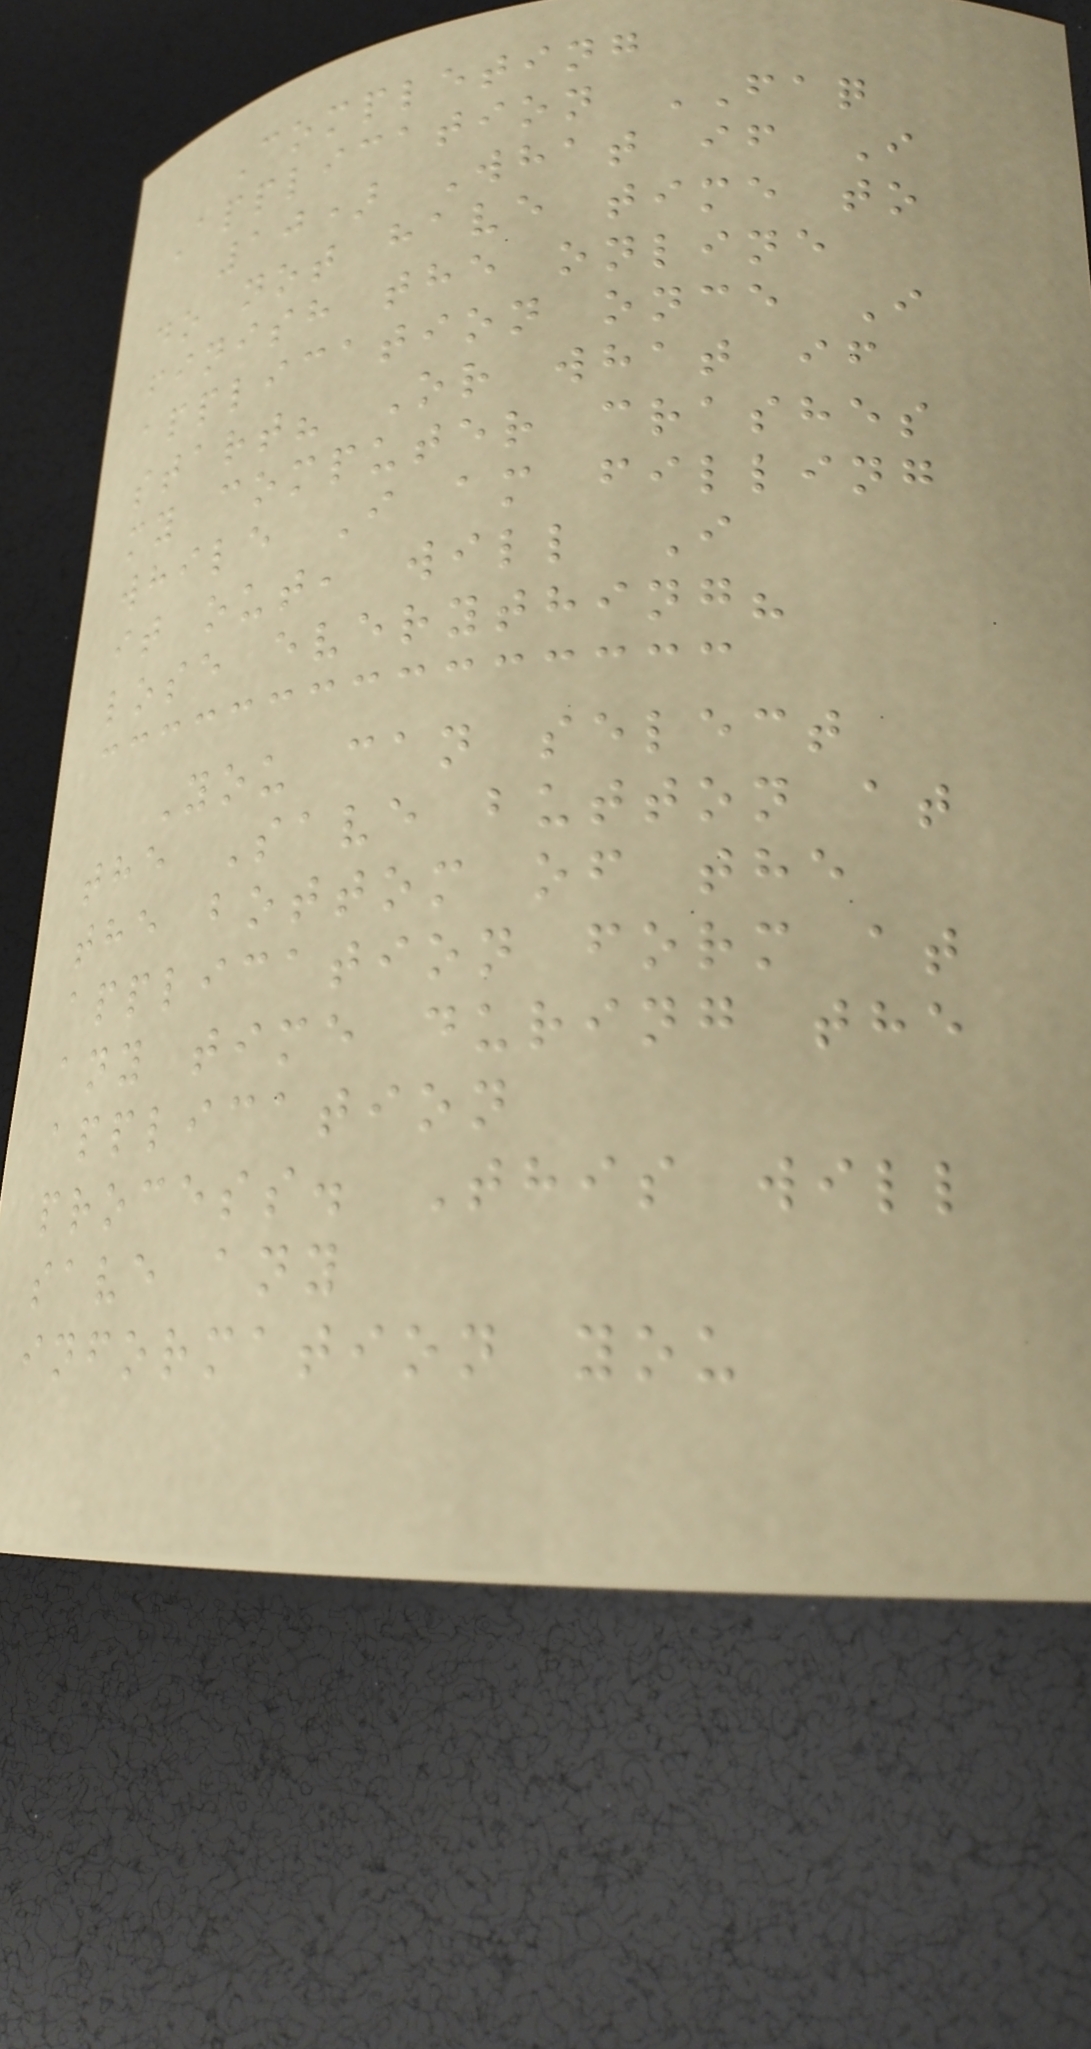Completing
Application FAQ
10) What if I
do not have time to
finish the online
application once I
start? Or what if
my computer crashes
while I am filling
it out, will I
lose everything?
You can select
the Save button at
the bottom of the
application form at
any time during the
application
process. This will
save any
information you
